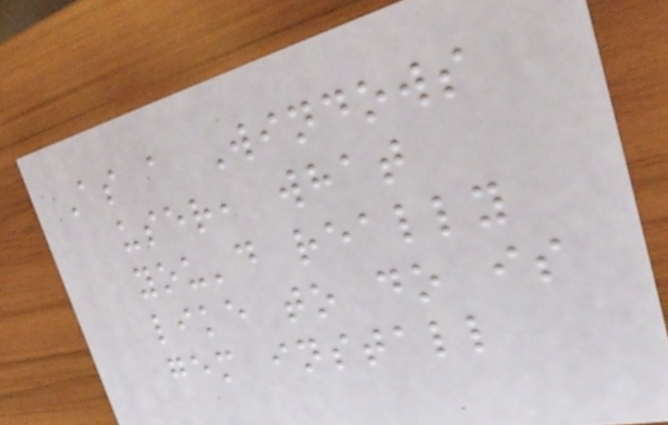As a Windows
user, what
you'd really
like to do is
gem install
